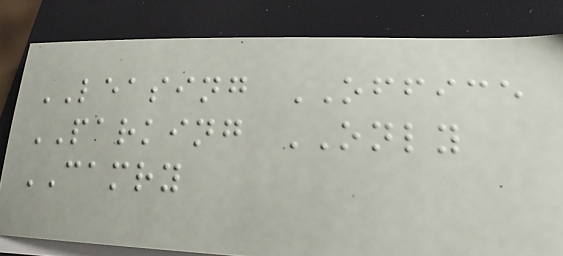LEASING OFFICE
PARKING ONLY
CAMRY
